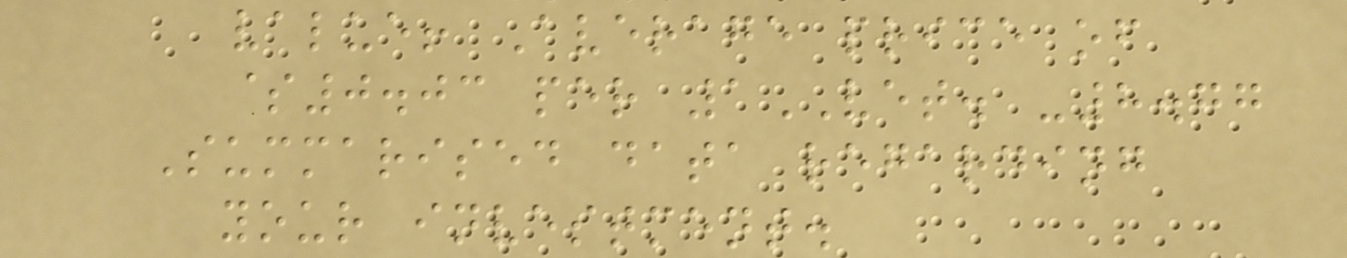value! Average price of
$0.03 per 1VET. -8.77
Summarised data regarding
your investment.
